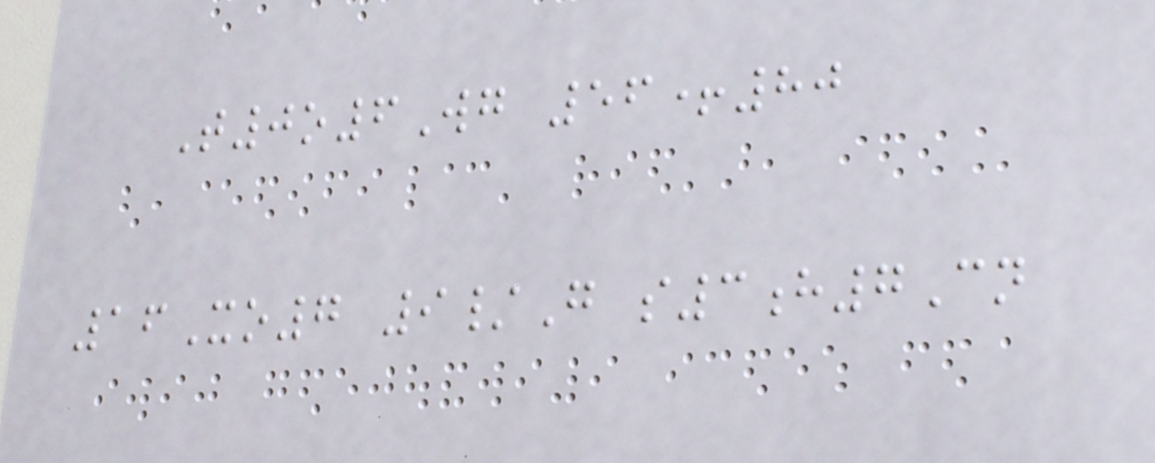T0o6Wg 56+80
16Xo7 9/G s3h7Cn
